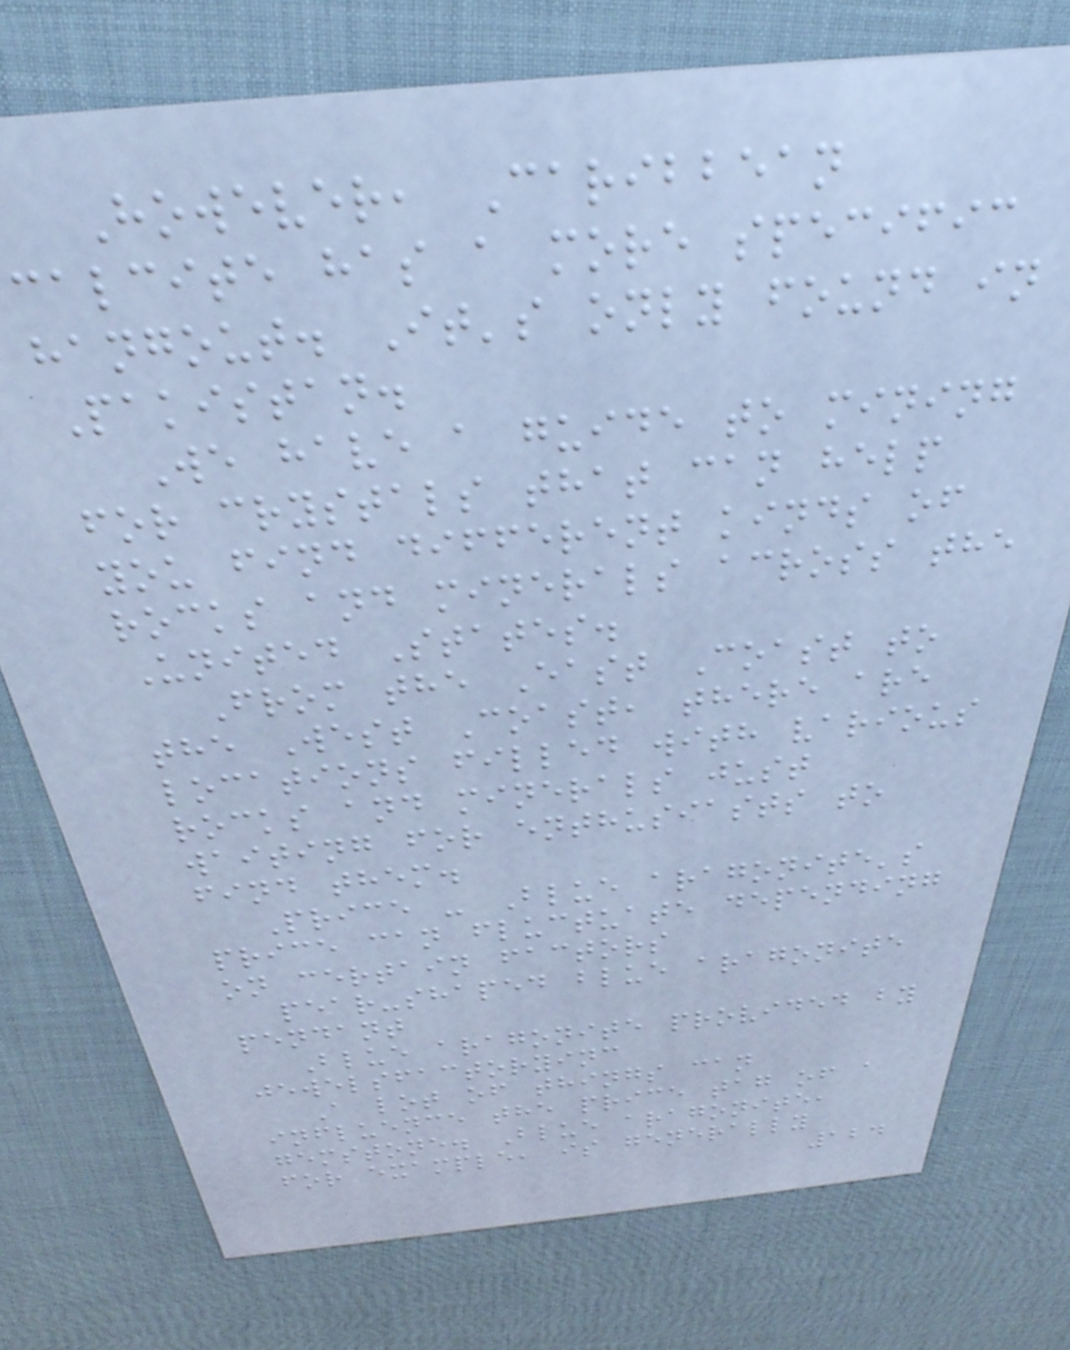However, Caribbean
calcite has a more specific
hangout. It's only found in
Pakistan.
We have a guide to mining
for crystals that can help
you find different kinds of
rocks and minerals across the
United States.
From the East Coast to
the West Coast, there are
locations filled with various
rocks and minerals just
waiting for enthusiasts to
find them.
Price - Blue aragonite's
price can fluctuate depending
on certain factors
pear-shaped blue aragonite
pendant
Blue aragonite provided by
jewelsfactoryinc
A lot of things can
influence the price tag of a
gemstone. Blue aragonite,
for example, is generally
124
